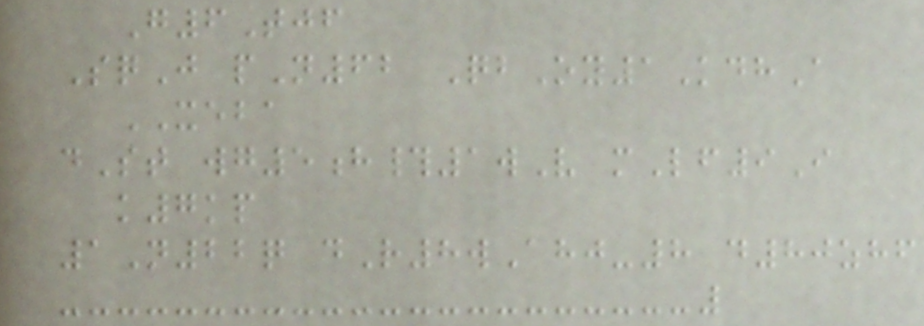G6Tjf
SqJ pN62 QbOy1KdhA
XEBA
dSt wg5h#1wV mLf9I
k7kp
1N22q dR8wAhj-8 d80zhf
